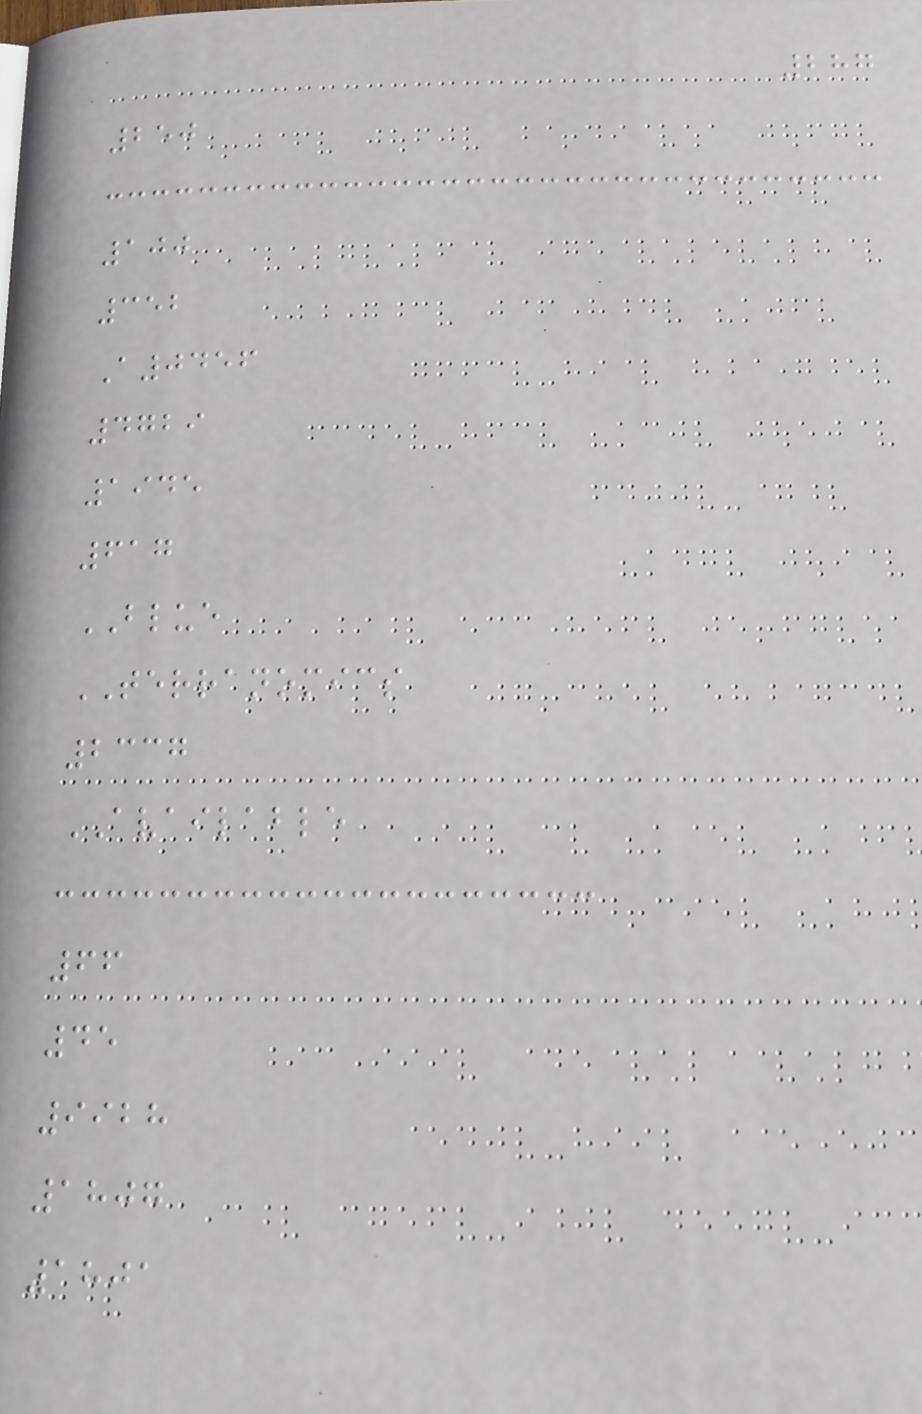287
250
100
352
A0456
4729
1945
617
BLUE
TERRANOMICS
2337
AVAILABLE
66
45
9928
1807
1801
